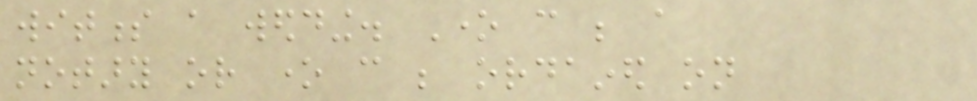witness a wedding. One can be a
notary or one can be ordained on
